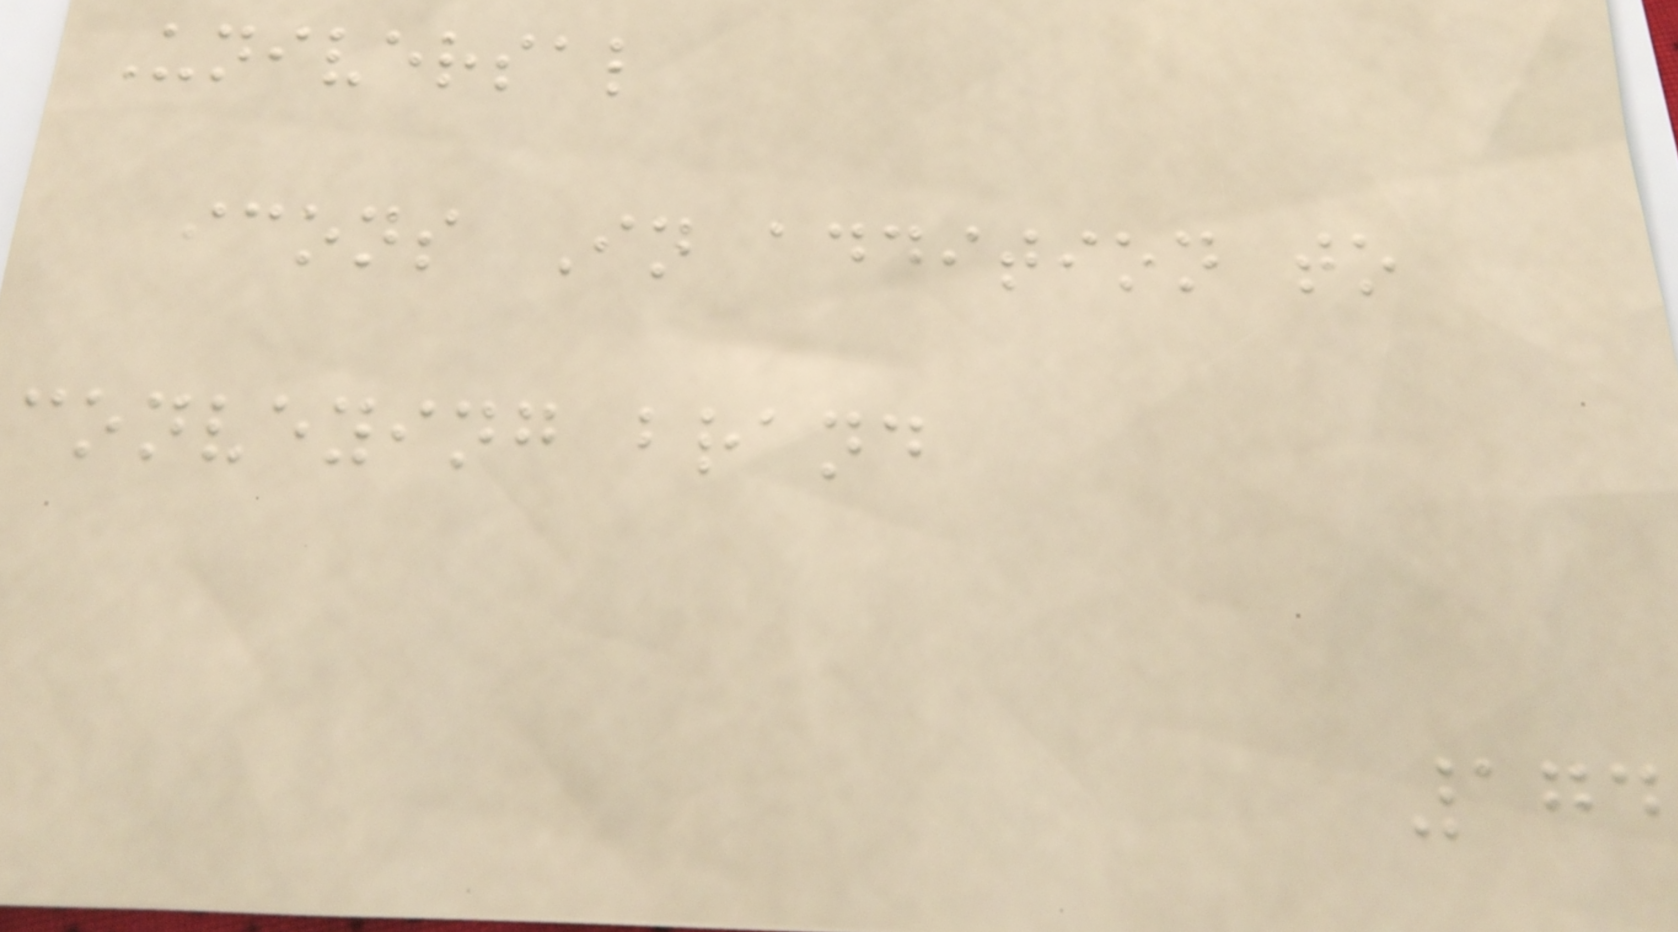Universal
icons In addition to
conveying brand
174
